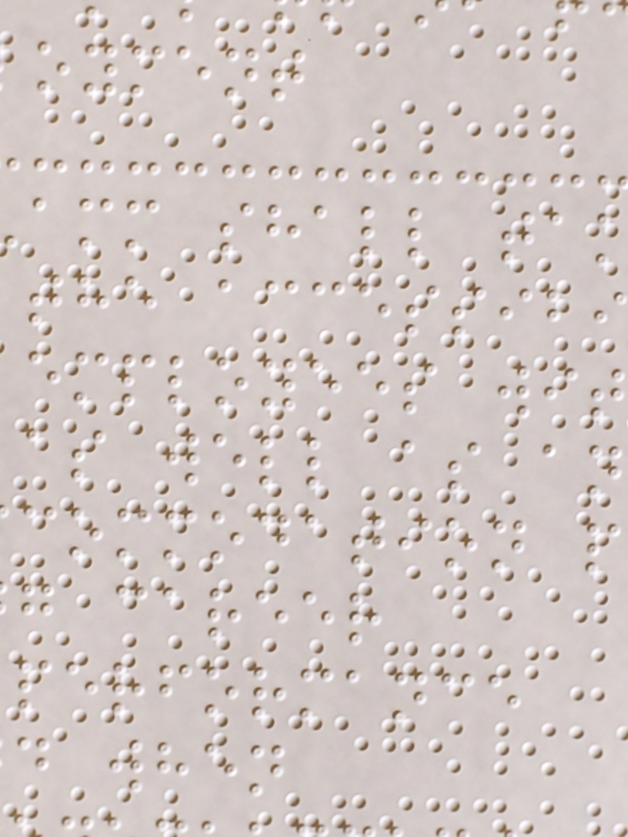oyment
amm shall ta
the accessib
employees wit
as well as an
commodation p
g career
performance
d when
